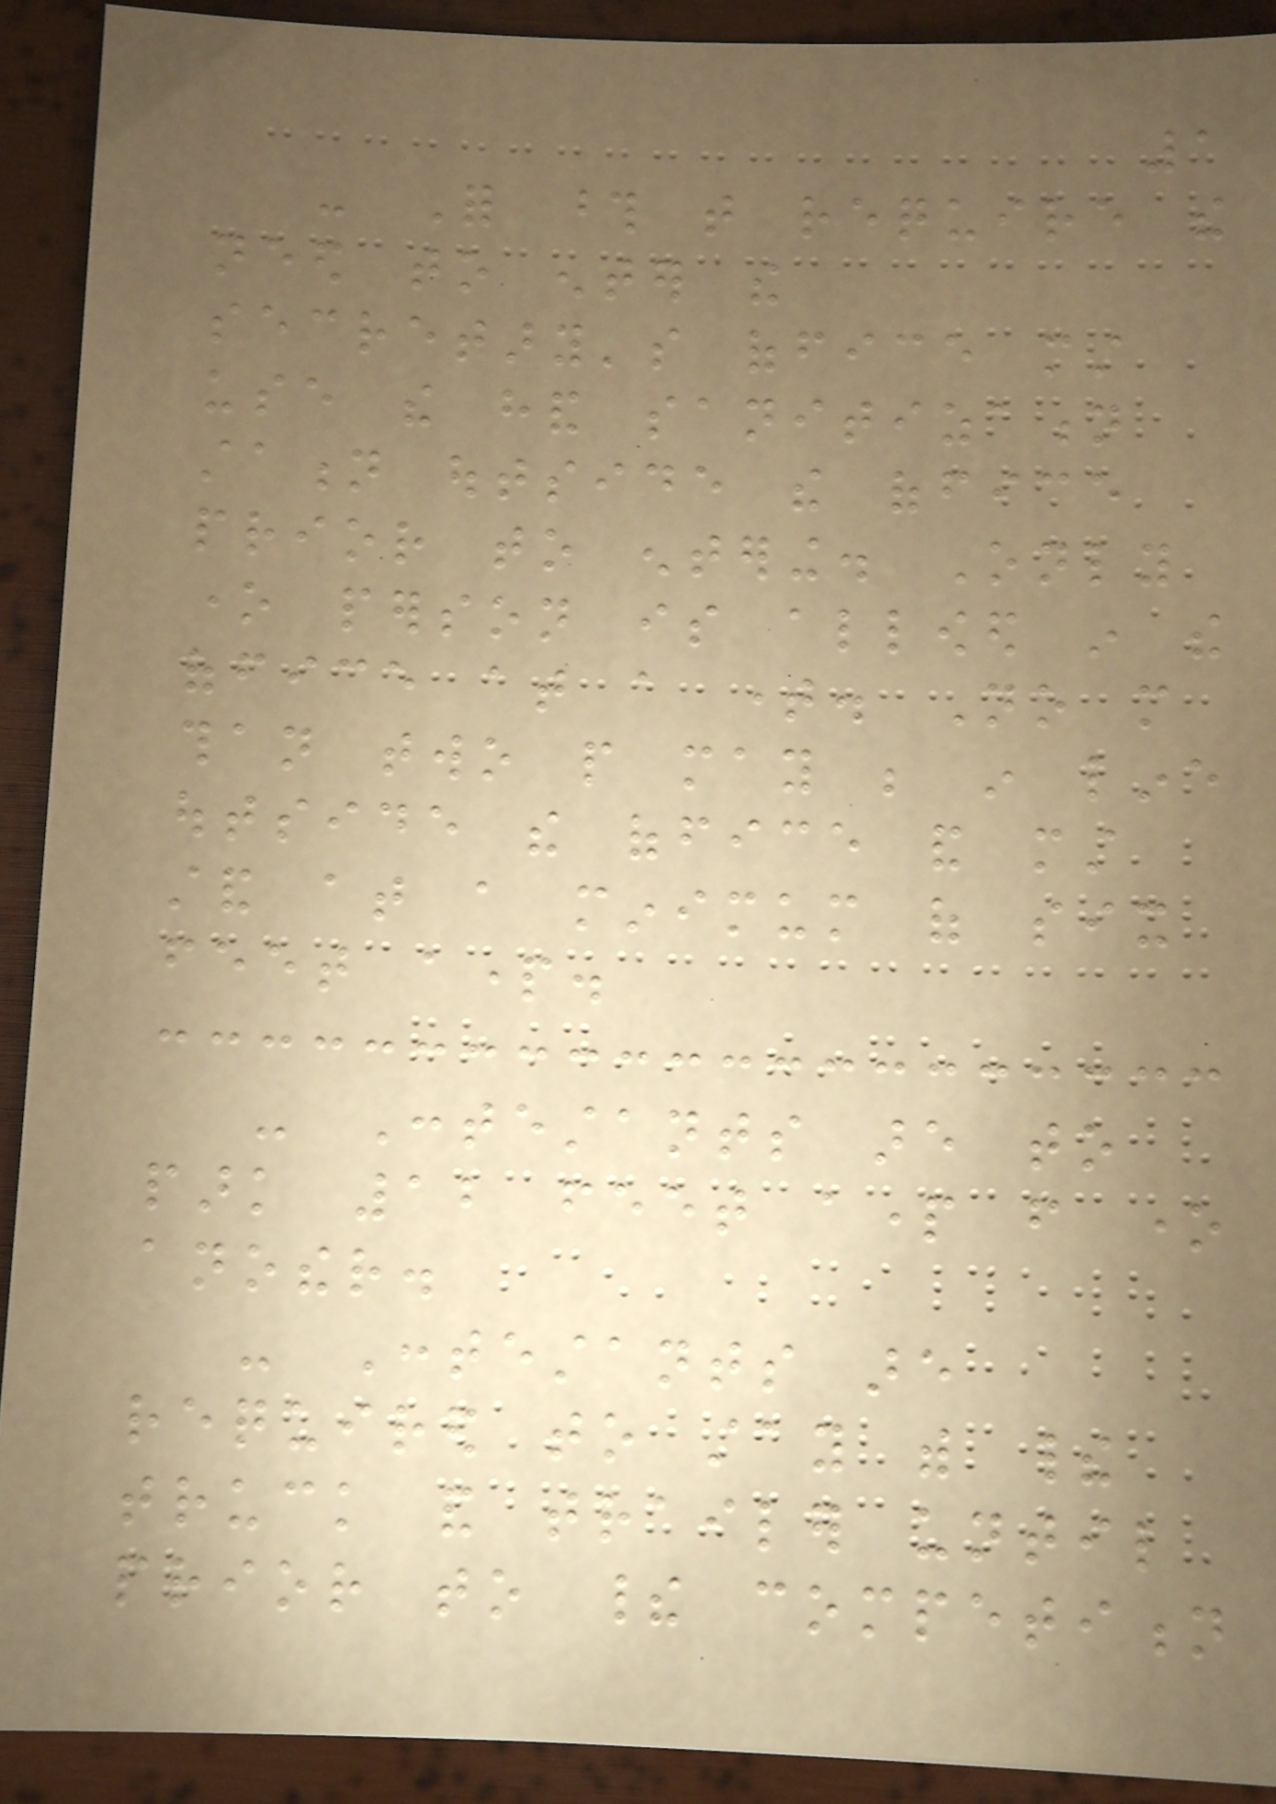1
- For those that require the
need to enter the
secretary's office must
use the hand sanitization
station outside the office
prior to entering. Only
one person is allowed in the
office at a time. No more
than two people may be in line
outside the office and must
stand at a minimum of six
feet apart.
- Contestants are to
park 12 feet apart from one
another.
- Contestants are
required to stay with their
truck and trailer until
prior to their competition
